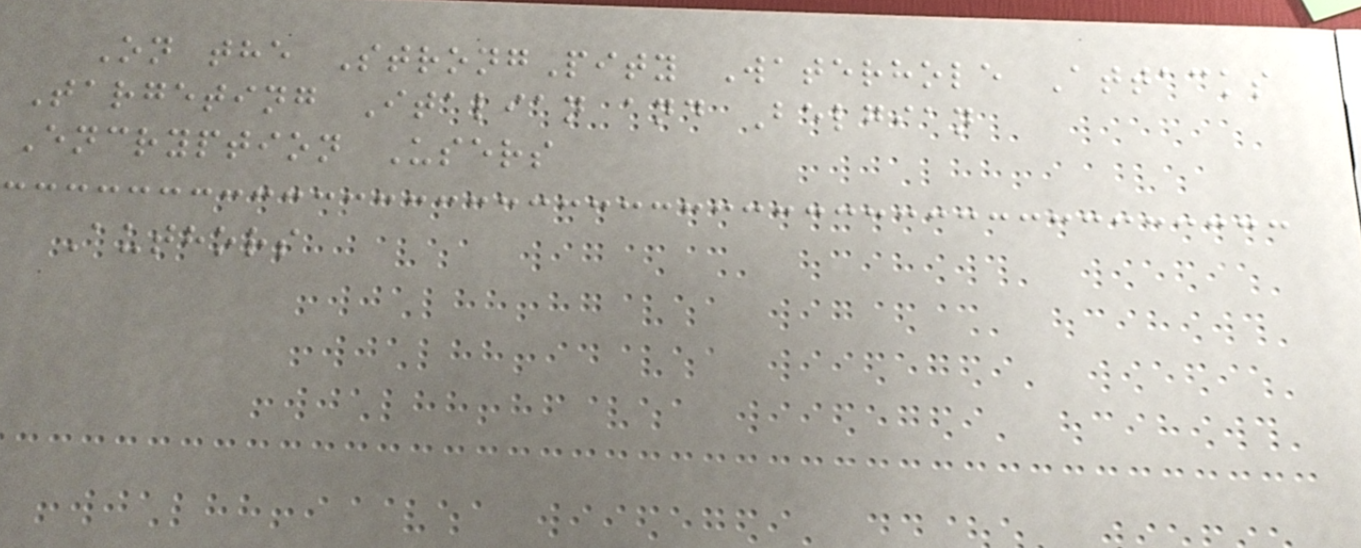On the StrongPity Waterhole Attacks
Targeting Italian and Belgian
Encryption Users
Authors
